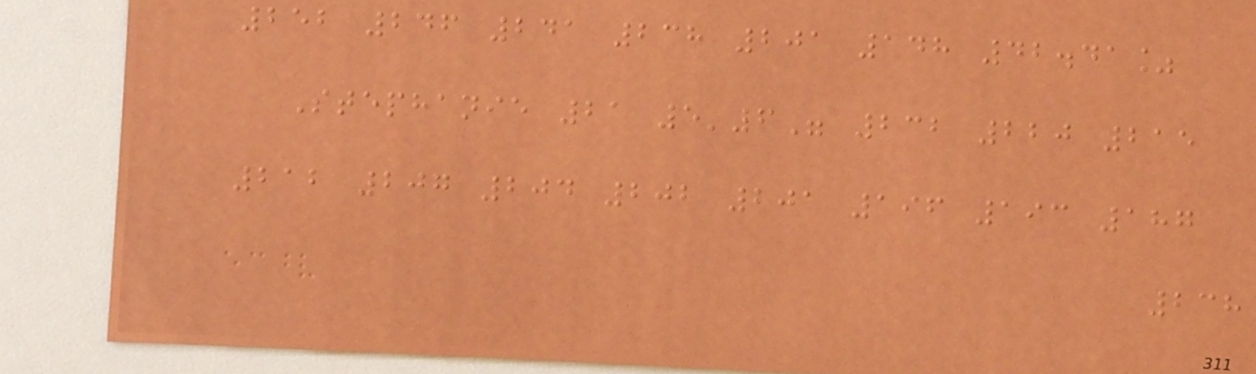252 246 241 238 201 148 42.41%
Stephanie 21 5'6" 232 220 215
212 207 204 202 201 196 193 187
238
